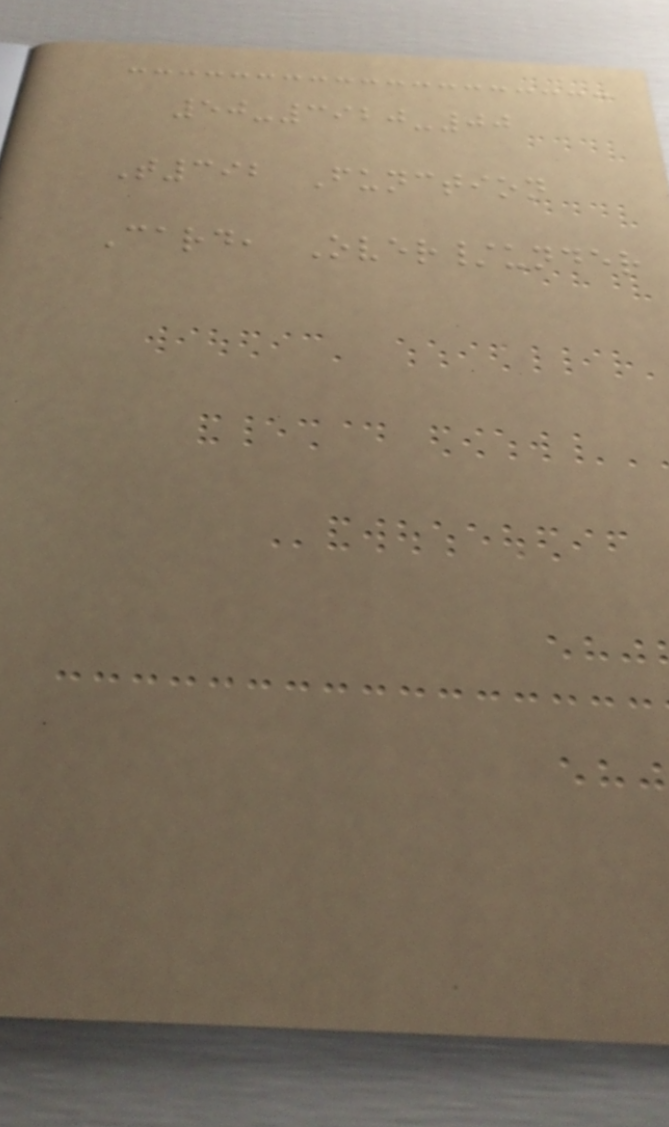50-3920-00
T392 Function
Card, Over/under
